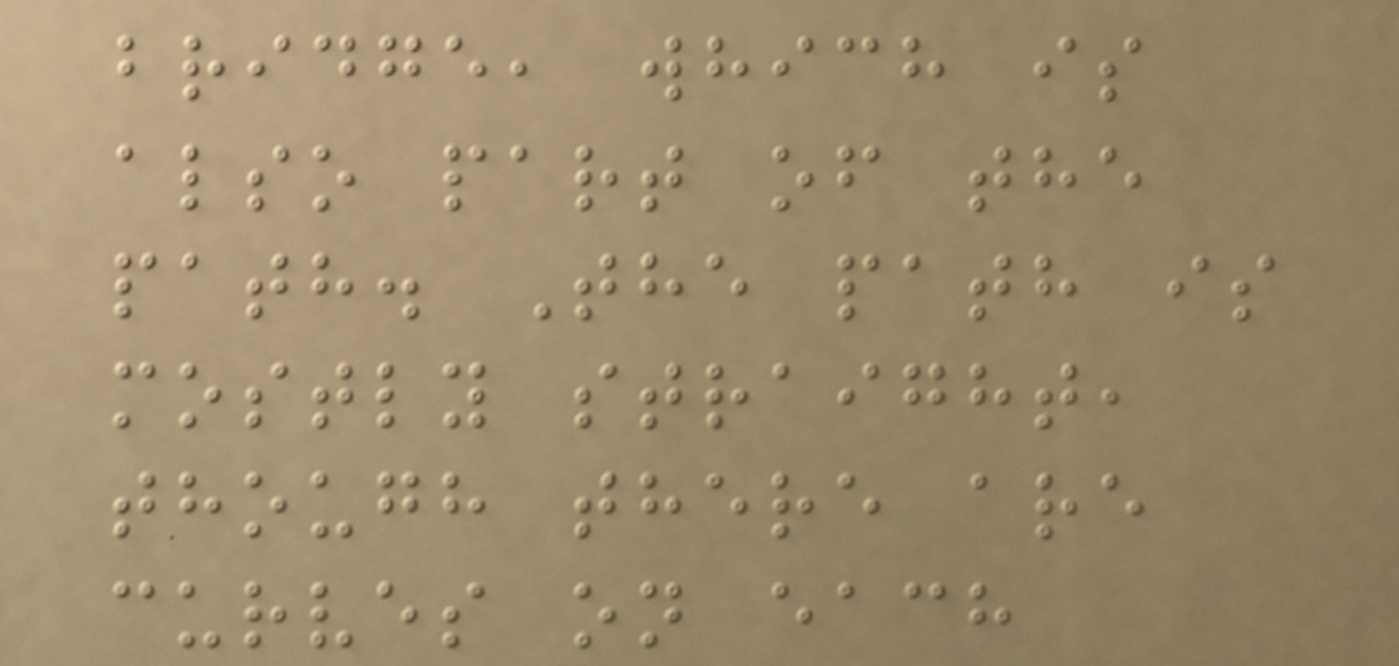bridge, which is
also part of the
path. The path is
mostly straight,
though there are
curves on each
